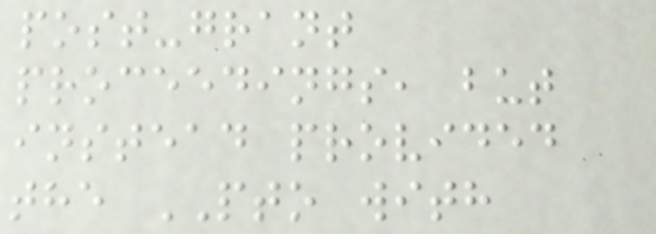post-grant
proceedings, but
instead provided
the PTO with
